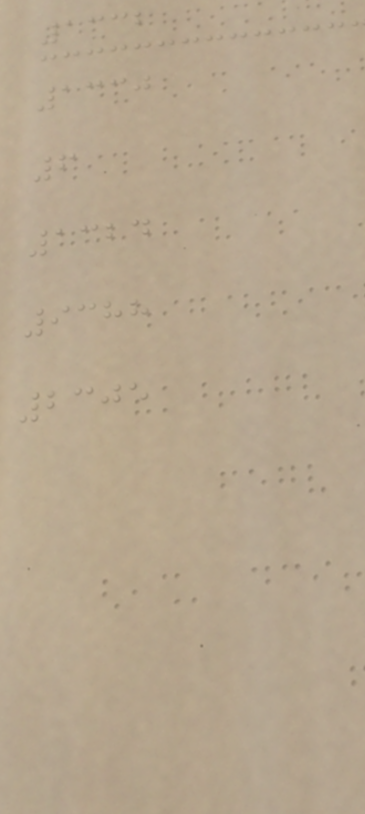1332
1330
6
1324
9388
2305
